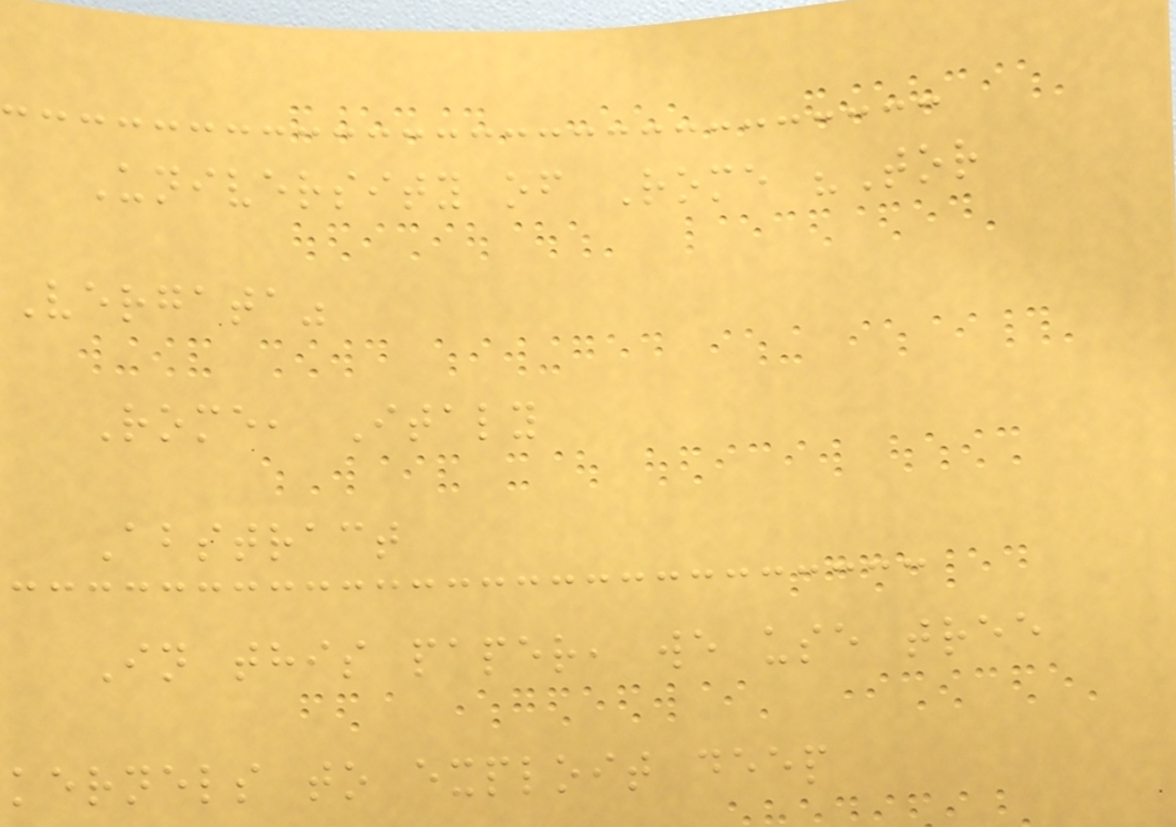University of Rome "Tor
Vergata"
Rome, Italy
Abstract
In this paper, we use tree
kernels to exploit deep
